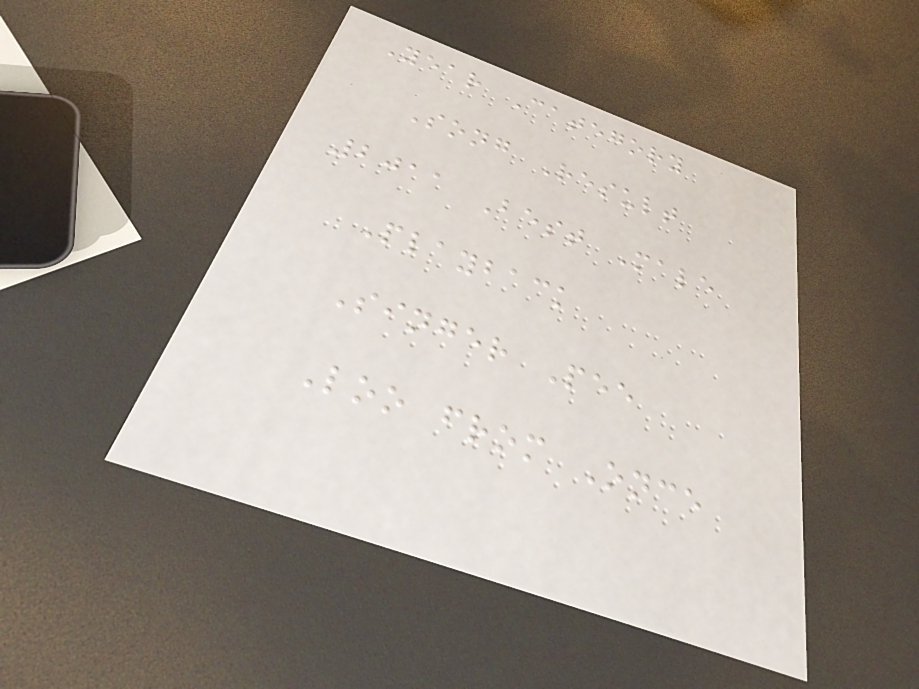Year Category
Song Result
2011 Best Male
Playback
Singer Pee
Loo from Once
